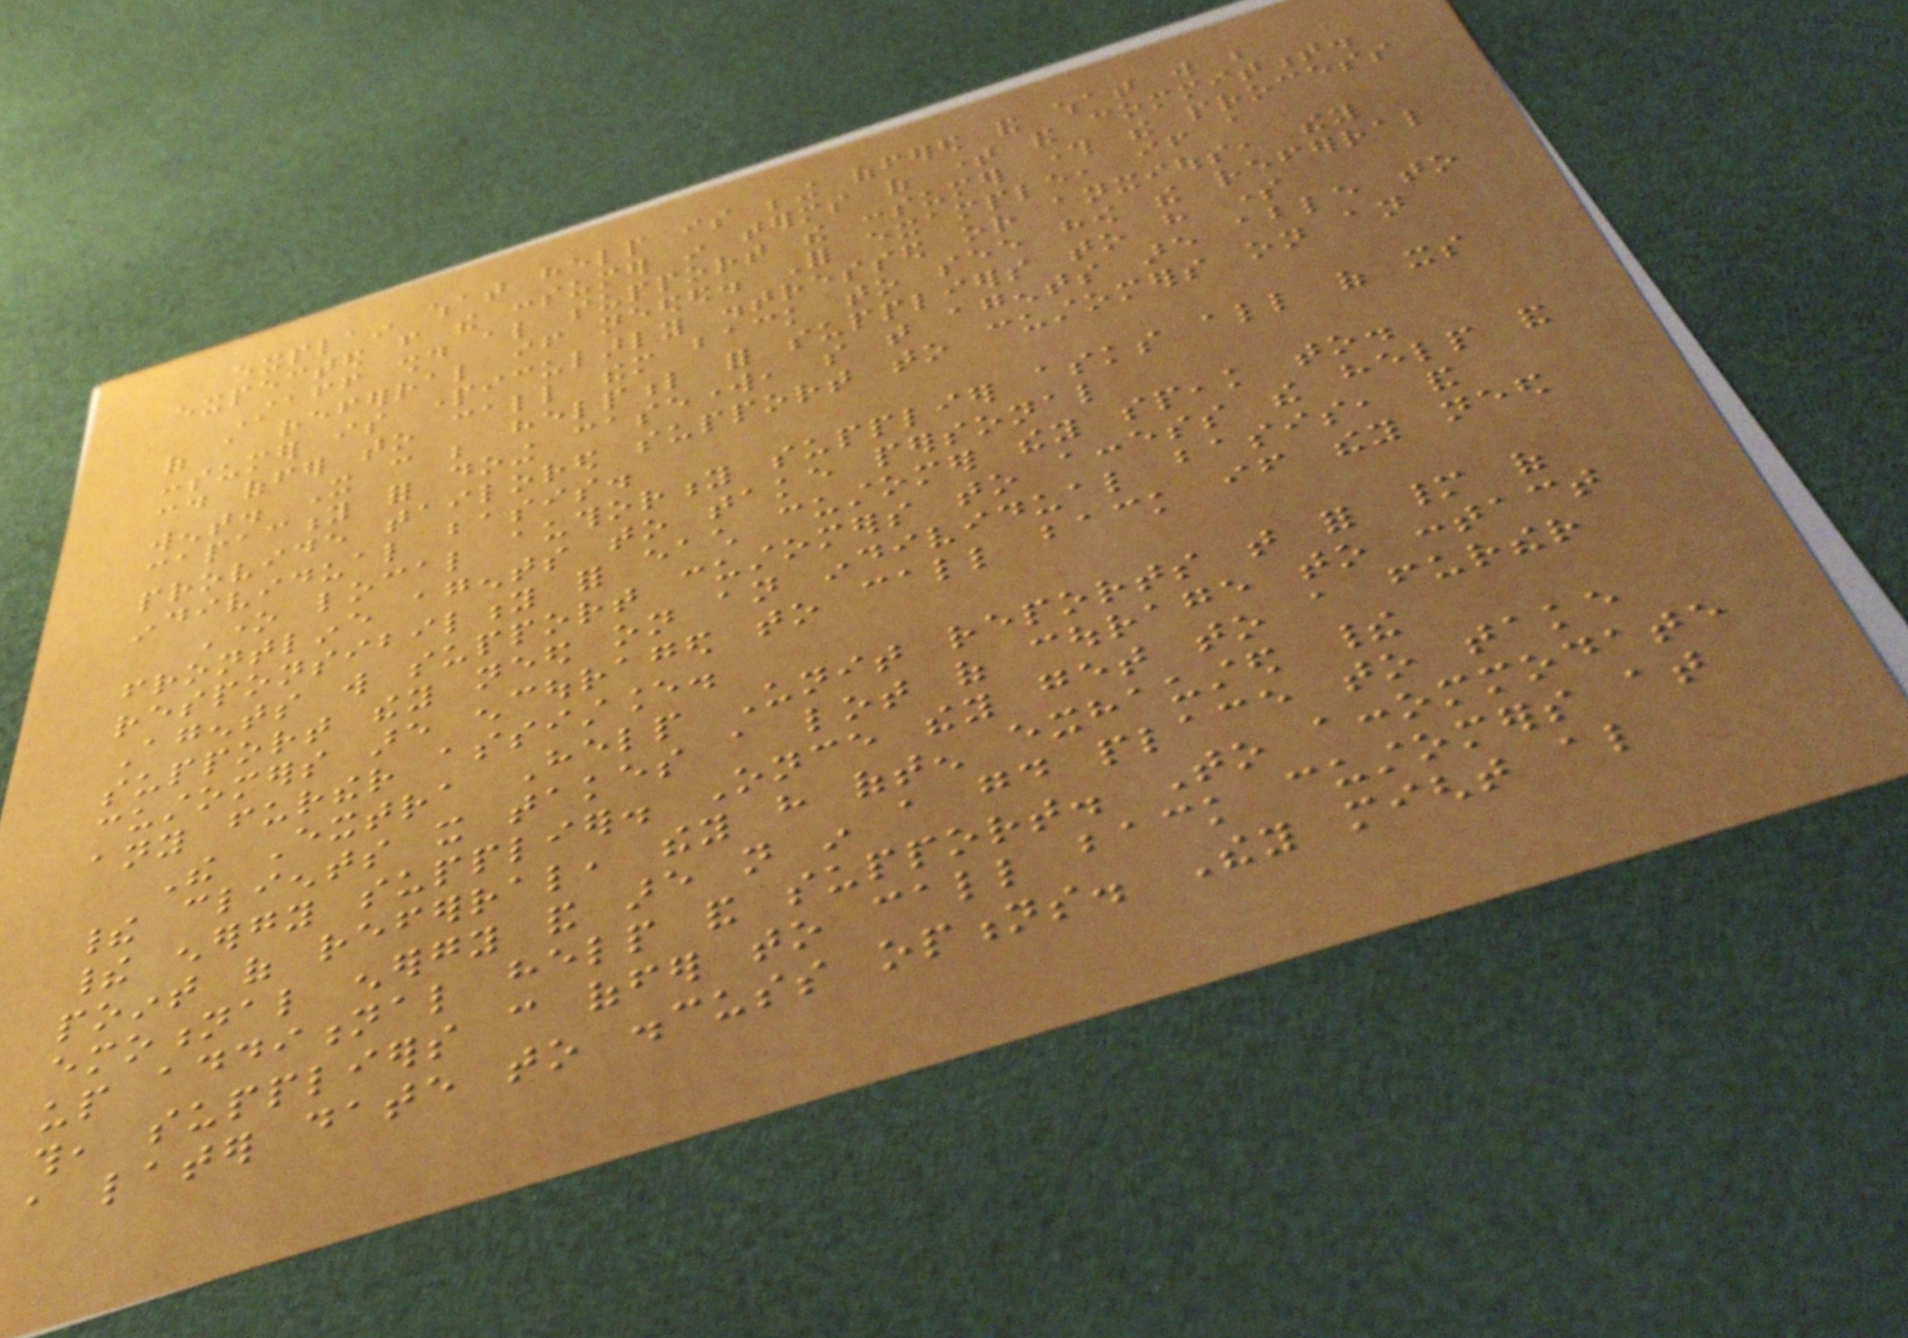explain what help is being offered and what will be
expected from the consumer in terms of time and commitment.
Staff should also support the consumer through the process
of a referral if needed. For example, if a
consumer is particularly distressed or anxious, they
could offer to call them back to see how the referral
went. It can be helpful for suppliers to have some
capacity for doing casework, so that agents are able to
provide tailored support to customers on an
individual basis.
One local authority supplier asks all of its
frontline agents to take personal
responsibility for each customer they speak to.
Agents will support customers to access the help and
support they need on an individual basis, and
customers are encouraged to call back if they need
any further assistance.
The Extra Help Unit reports that for many of
their clients it takes a lot of courage to contact
their energy supplier. Once they get to a further
point of referral, they have often exhausted their
emotional energy and are not in a good place to take
up additional help and support. To accommodate
this, suppliers can offer to call back customers at
a later date to discuss options. They might also
